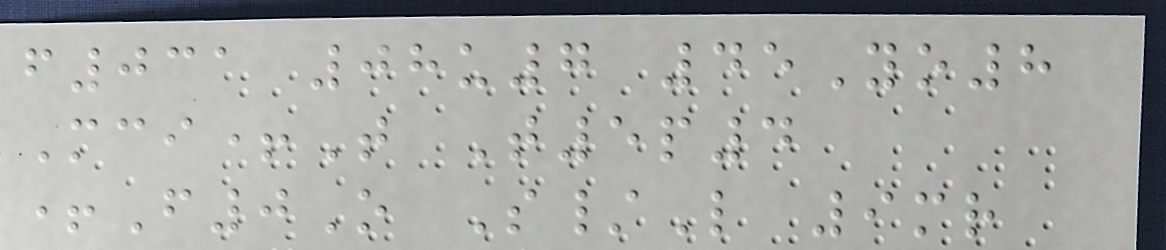f031 08u7 45Yo8
Mci+T T5p4
+F0O S/L 9mr
